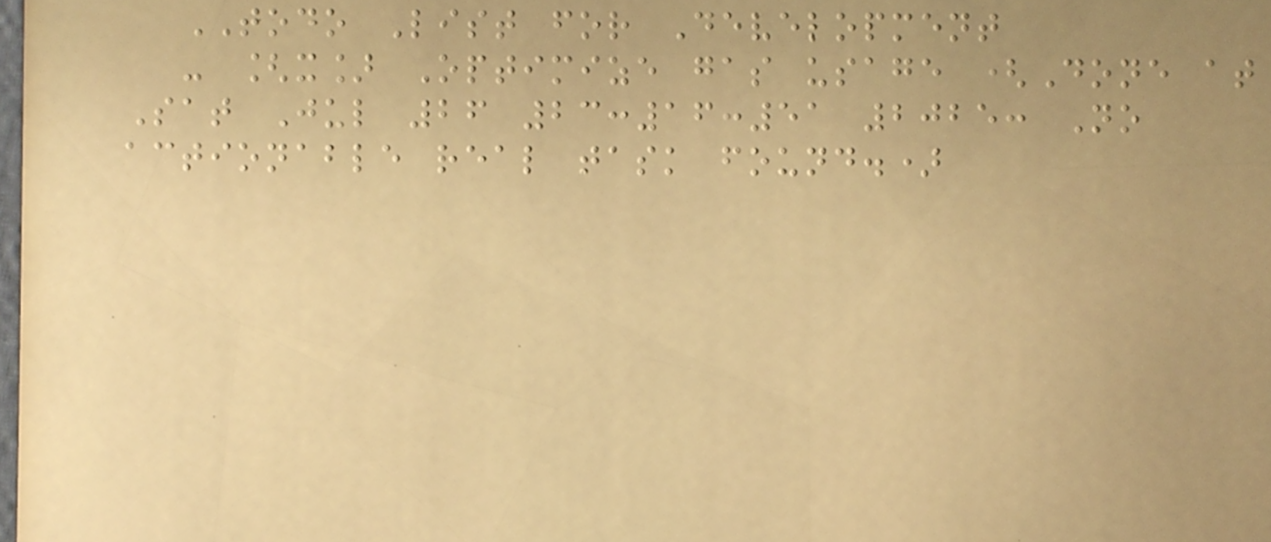TODO List for Development
- [x] Optimize gas usage (Done at
Sat Jul 26 23:16:51 2025: No
actionable real task found.)
